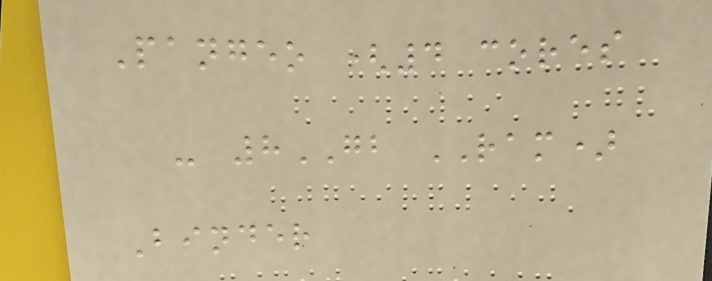Pangeo (4 cores
- 8GB RAM)
Binder
